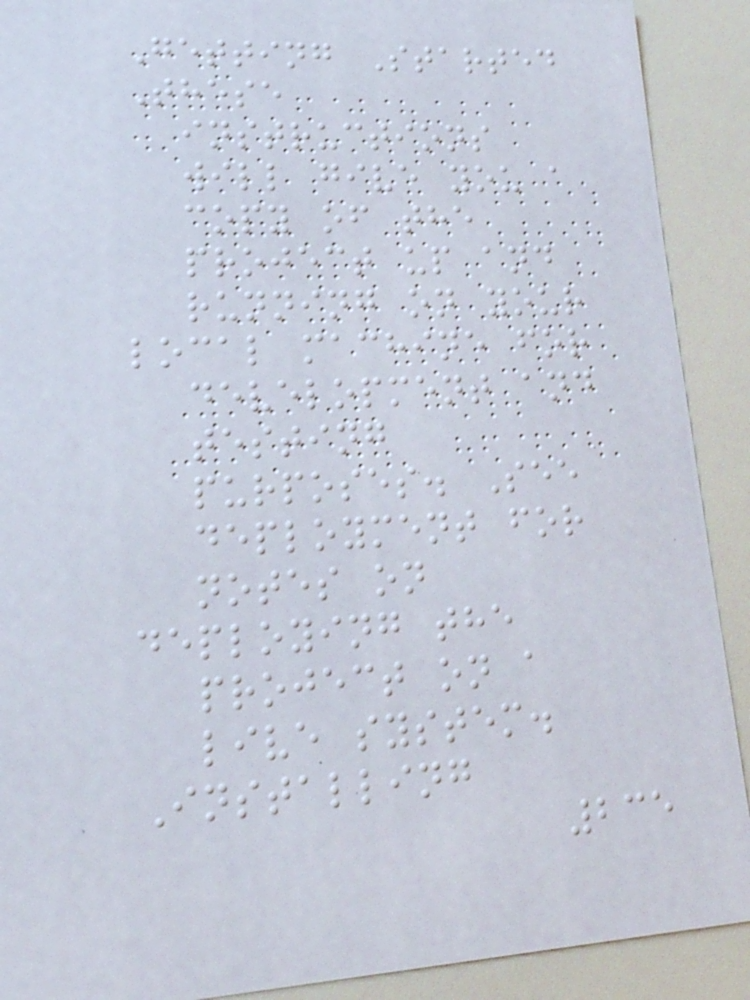Getting Started
These
instructions
will give you a
copy of the
project up and
running on your
local machine for
development and
testing
purposes. See
deployment for
notes on
deploying the
project on a
live system.
Installing
235
